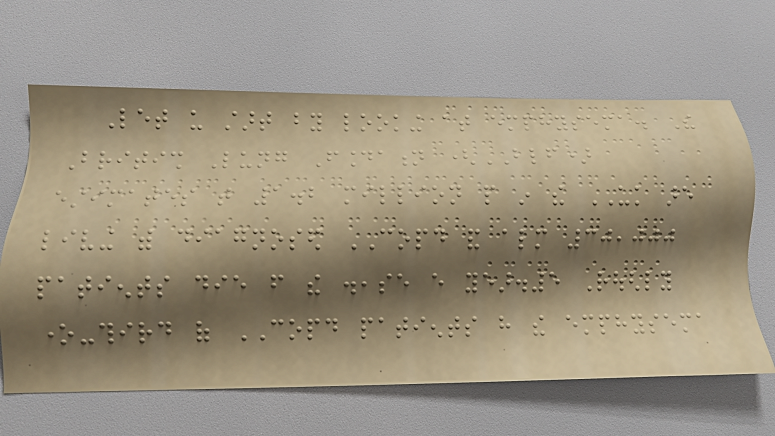Let us start by looking at emphysema. The
British Lung Foundation (BLF)
estimates that 1.2 million people in the UK are
living with diagnosed COPD and almost 30,000
patients die from the disease every year.5 Roughly
one-third of COPD patients have the emphysema
